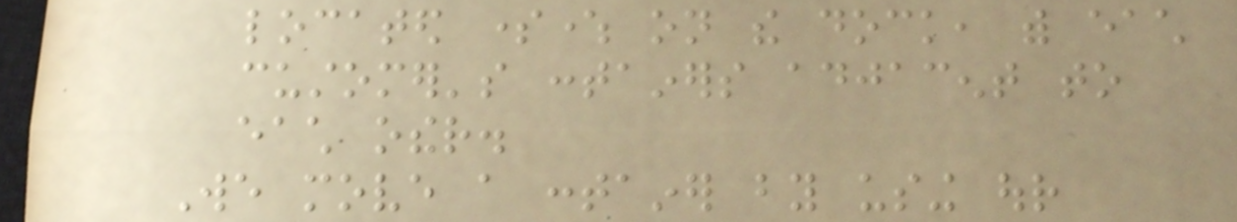located somewhere on the dock, with each
customer's containers adjacent to
each other.
We move a container by using our
